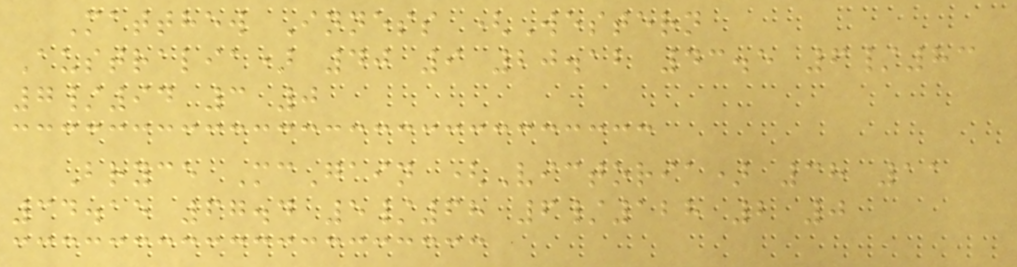Matthew Inness (Western
Australia) 40 9 20.12 43.5 6/83
7/94 3 0
Bryce McGain (Victoria) 38 11
34.15 67.4 5/68 6/128 2 0
